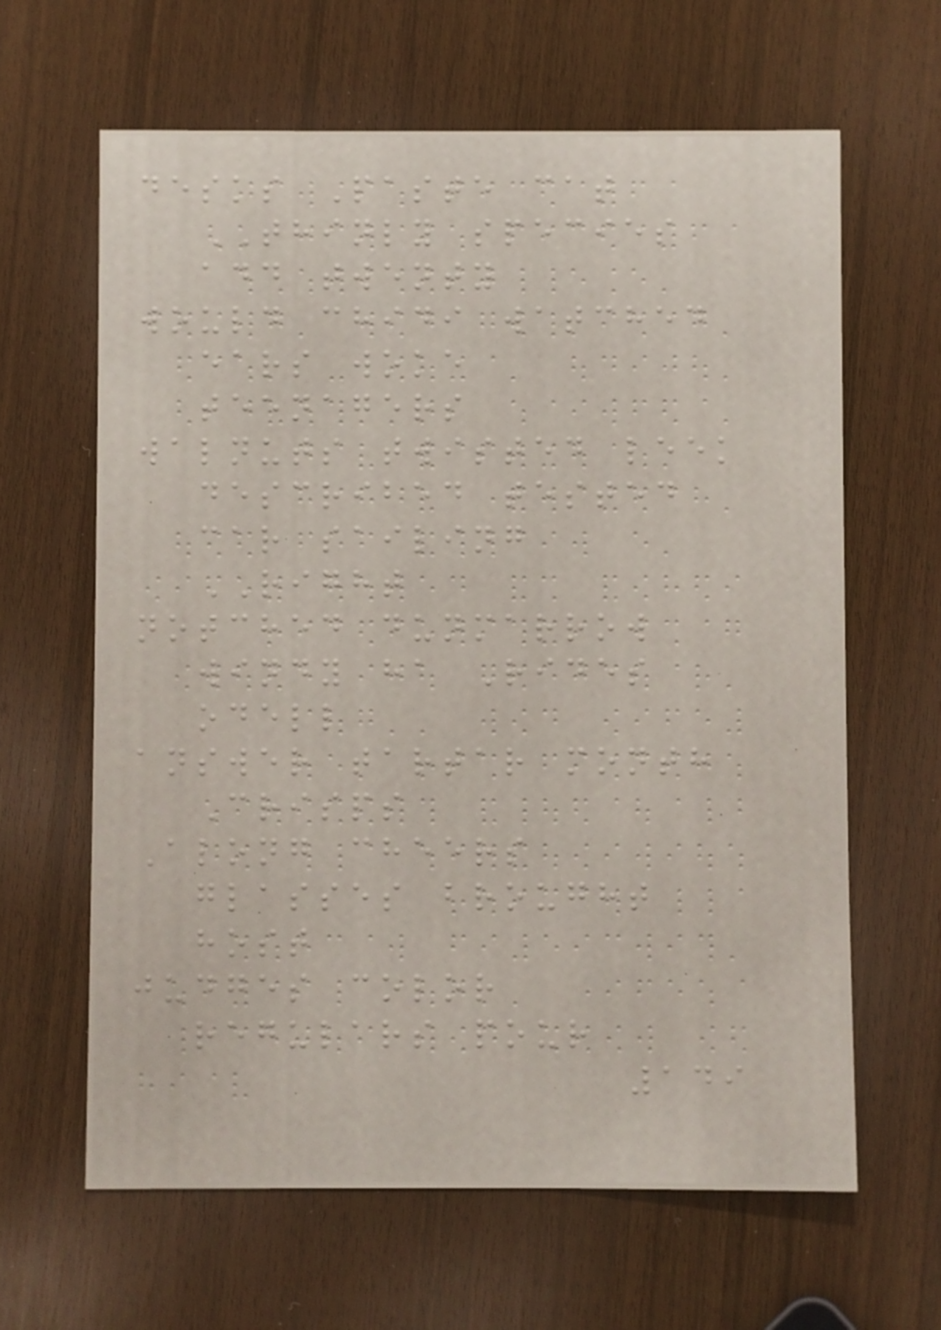desks Paste cat
THINLY species
add twenty
would chidi watched
ears woke
teenagers
walnuts twisted leek
described tested
car sailing
RIGHT
notched dunmarrow
windy ha Rides
odell
answer tartar month
Crisps
Along cheers
glasses brought
host
judges color
regulars pour
149
